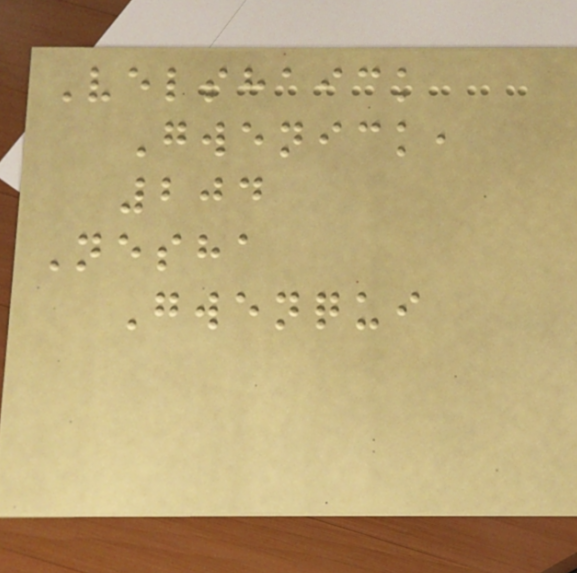Velshaick
Gwenick,
204
Nesha
Gwenqui
